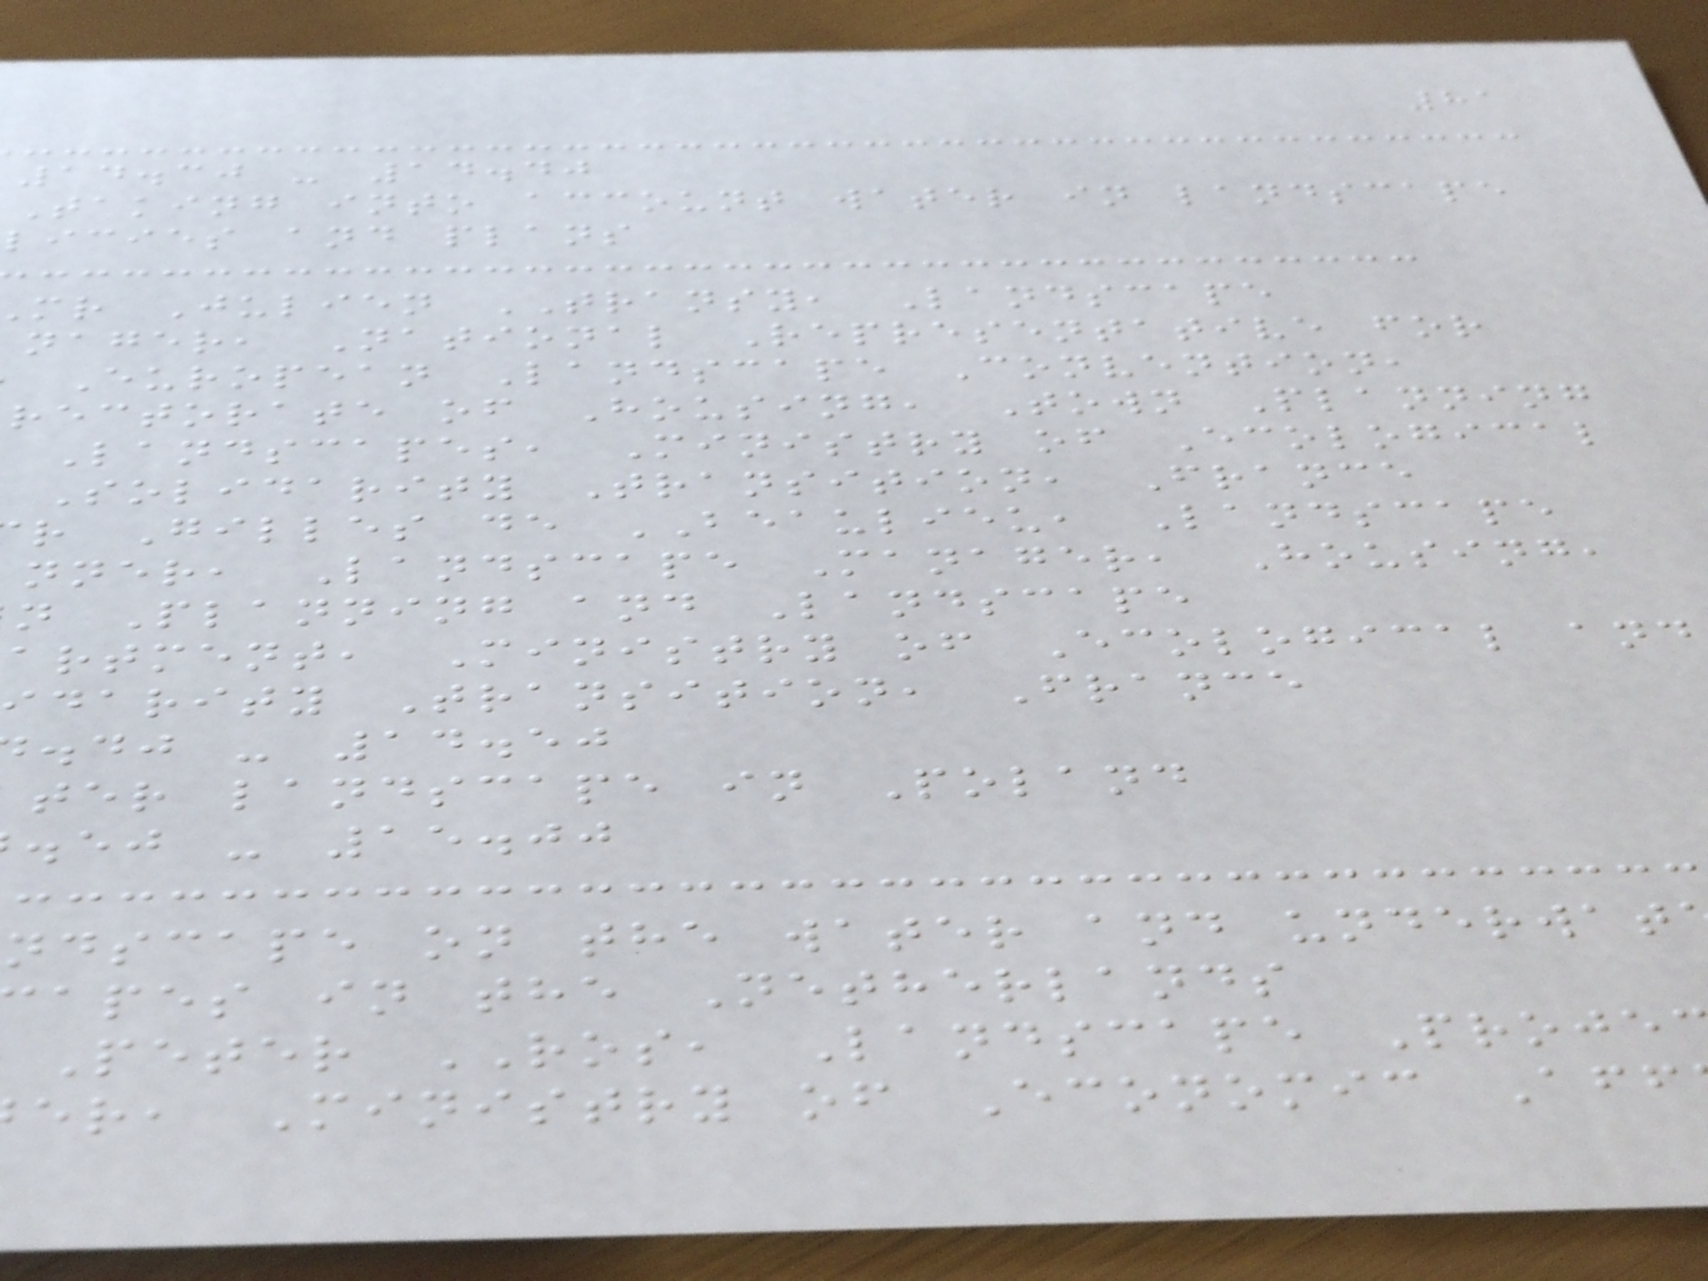81
14.30 - 14.40
Taking into account water in landscape
licies and plans
mr Julien TRANSY, Landscape
nager, National Representative for
European Landscape Convention,
rectorate of Housing, Town Planning
Landscapes, Ministry of Ecological
Solidarity Transition, France
r Gilles de BEAULIEU, Landscape
nner, Landscape Manager, Housing,
n Planning and Landscape
artment, Ministry of Ecological and
darity Transition, France
.dj - 14.50
ter landscape in Poland
.ej - 15.00
ndscape on the water and underwat
apes in the Netherlands
Peter ROS, Landscape Proje
er, Ministry of Economic Aff
